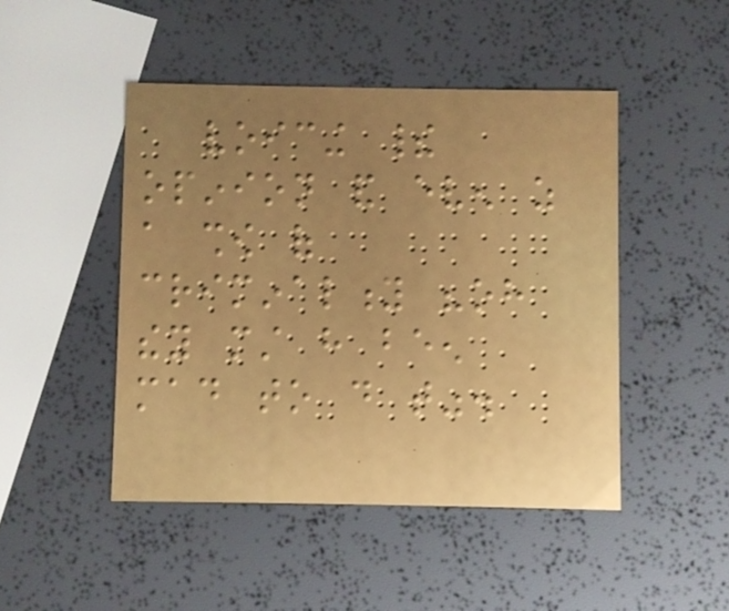voicing their
opinion and even as
a show of
criminality "oh
they must have been
mad to do that".
